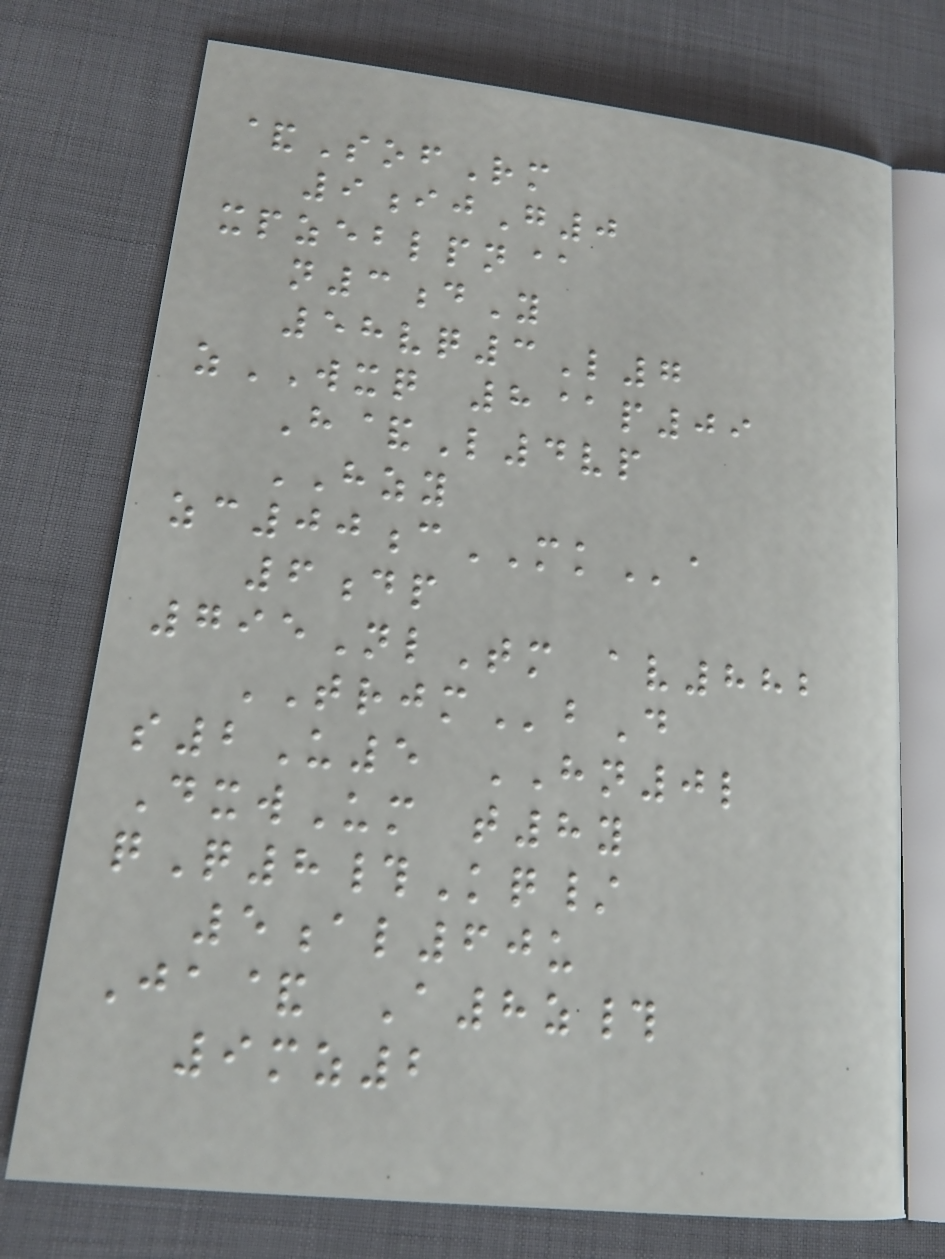&SofRm
9ijG0
xpzeblpn@
n3dY
58vq3L7
zWXQ 8@p09
H&L4vp
HZY
zc00cMKa
6dp
795NlTm av882
TRJMbD
s2U5 HN0l
DxwUm t8y
qQ8#Kq/
5al60u
Ja& A8z#
9mz2
